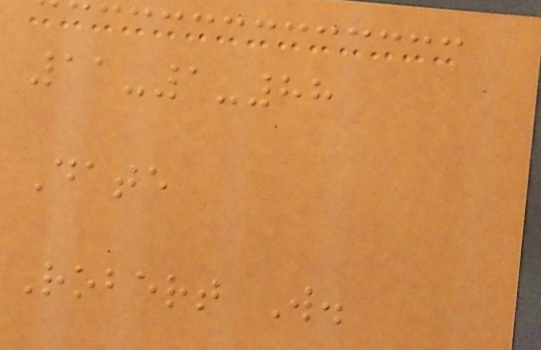11-1-88
Date
Robert W.
